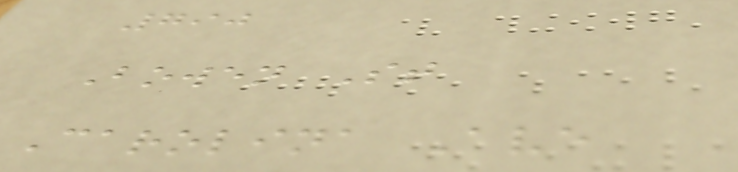790
Bowen St
Carolina Ave
